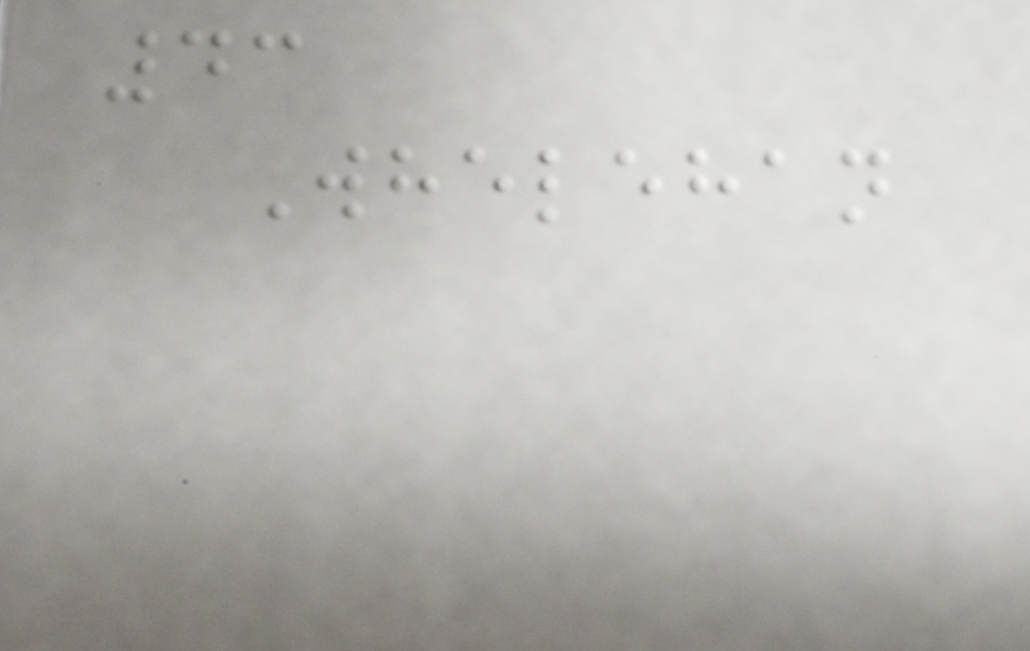43
Whelehan
